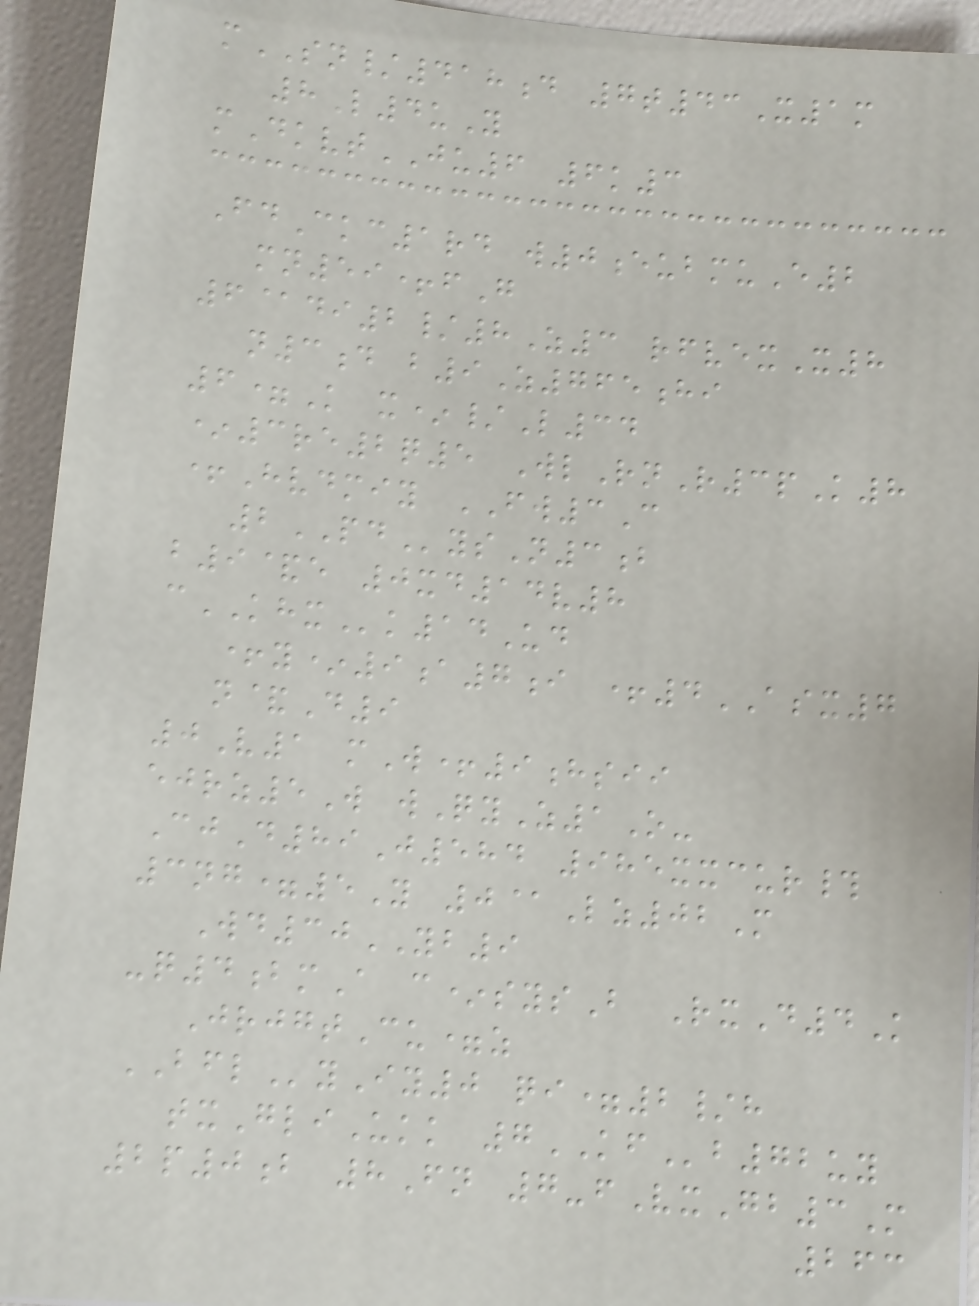mSN/418d 7t43X1m
8L4uY
mDkvtJU6 6k3
FdCkc1rd w0eubmuE2
mn59+fG
6@di2/8Z3 rfvexX8
n3d b9Z765hi
6=K x*/L34
*3re2q5 WlRnR3pK8
+Hvdmiy FW3C
2PDysN3b
b9&e 0xd14v8
cKHXk14Ud
+y*9a7i +4ASX7
n&D9
0V1 mW+9hsii
ejrz5W wQyZ1O-
CjD89J584 985xxcur#
3ng=5Y 0@Lz02M
Wd30YB9
-q4bmA c*sysB RxD4K
JrjgtCu=z
BFLyIy0 qi=2/h
txGliUkk 7KFb72uy
2p0b 8Fn 7-fVxGb3M
263
